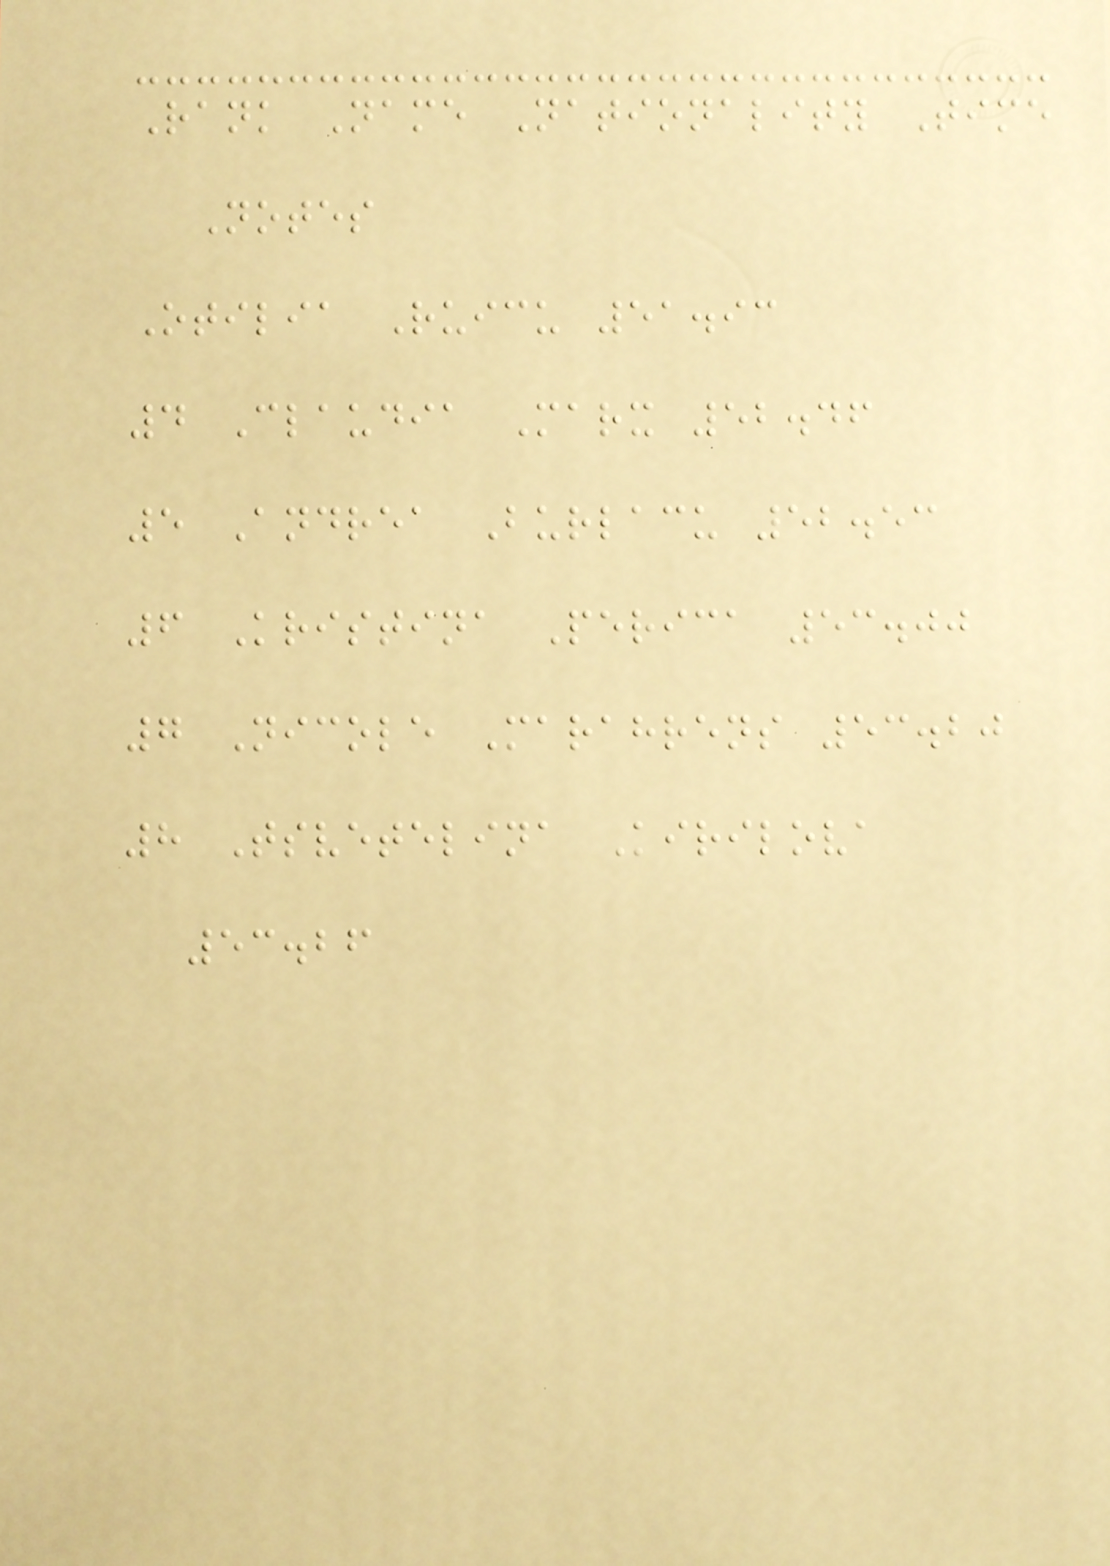Rank Name Nationality Time
Notes
Otilia Ruicu 51.93
4 Claudia Marx 52.46
5 Andrea Burlacu 52.53
6 Kristina Perica 53.00
7 Nicole Marahrens 53.20
8 Tsvetelina Kirilova
53.26
